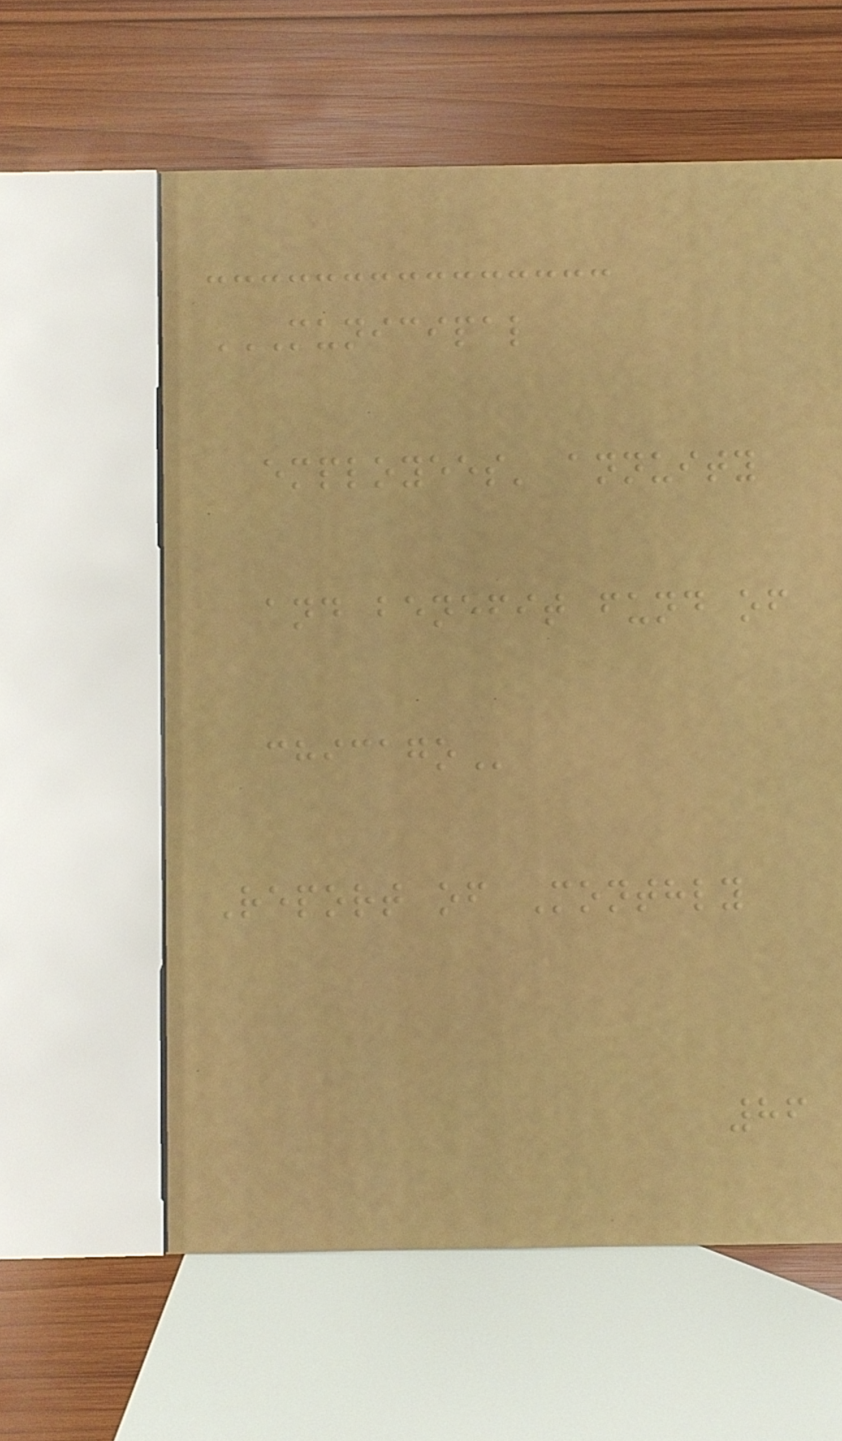MUNICIPAL
EMPLOYEES' ANNUITY
AND BENEFIT FUND OF
CHICAGO
Report of Monthly
86
